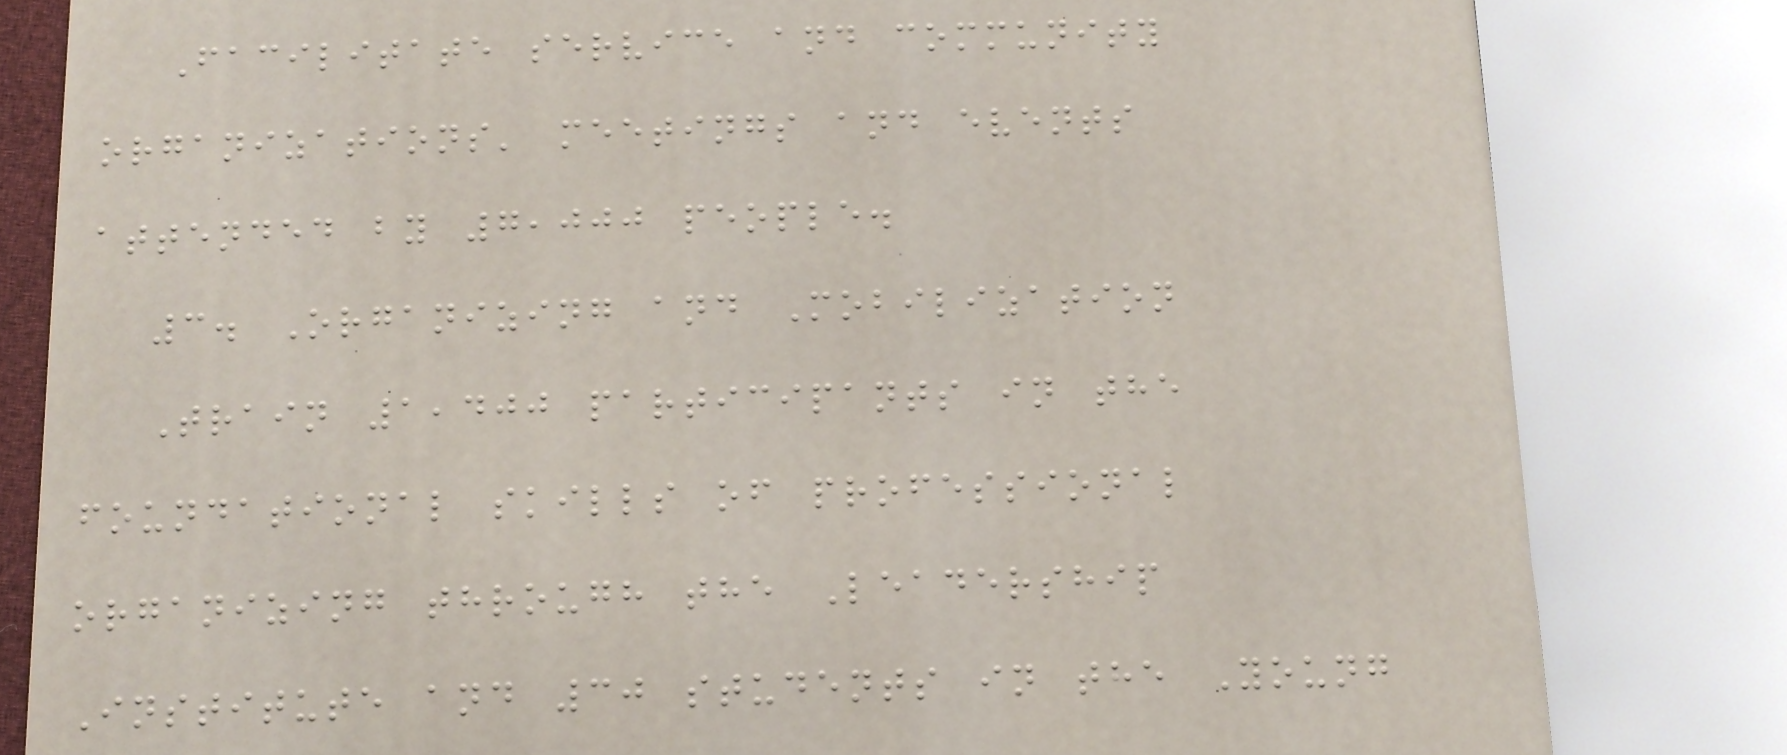Facilitate service and community
organizations' meetings and events
attended by 7,000 people.
3. Organizing and Mobilization
Train 1,400 participants in the
foundational skills of professional
organizing through the Leadership
Institute and 30 students in the Young
